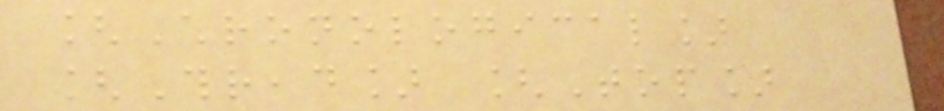[Chronological]
[Thread] [Top]
